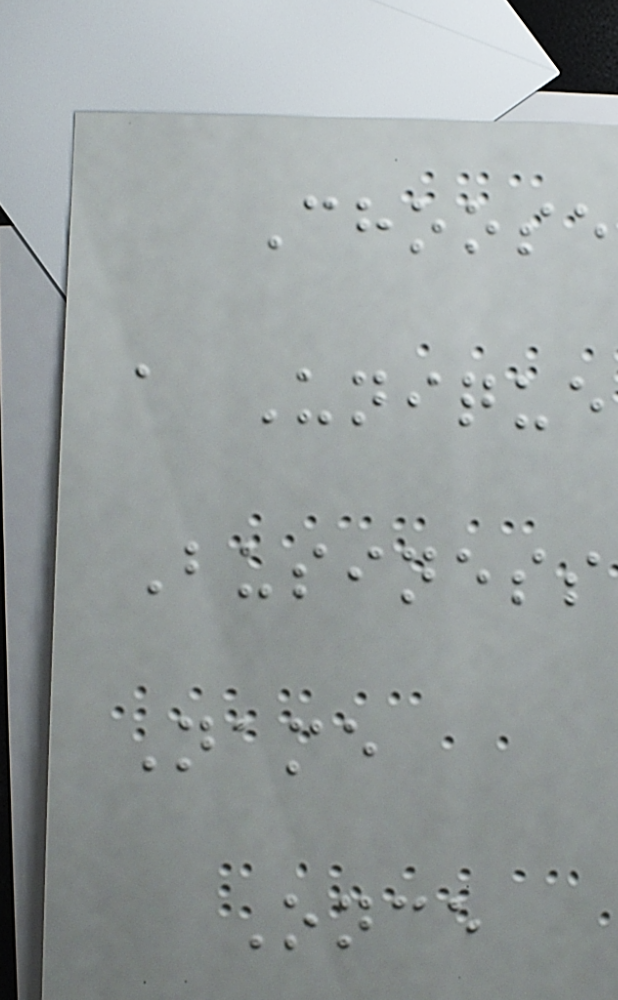Choose
a Unique
Business
Name
Once
